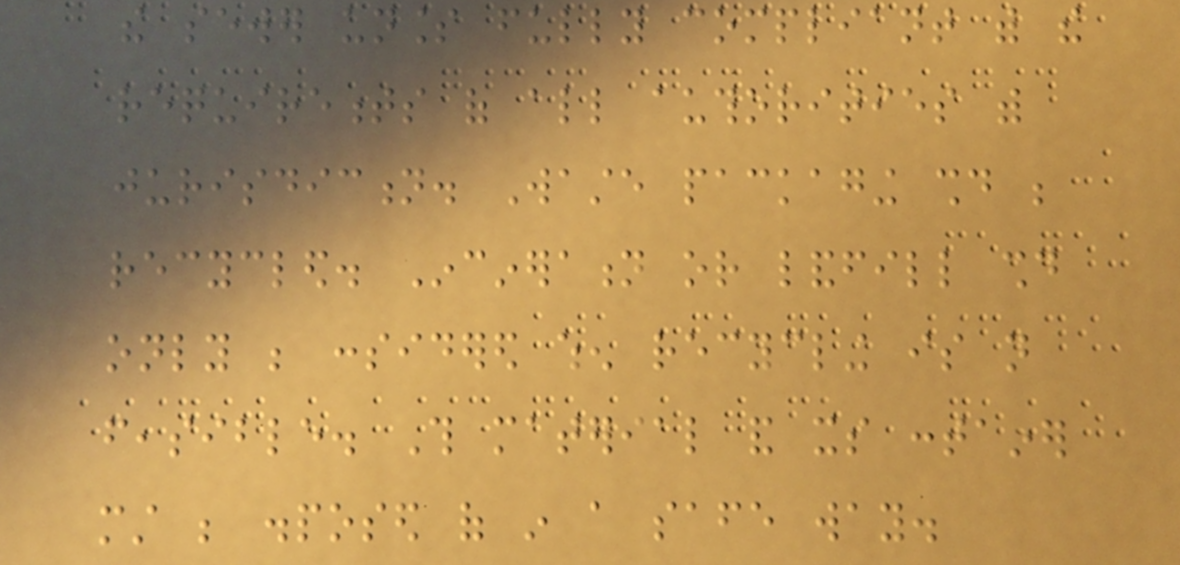the sewer unless fully compliant with the
requirements of all authorities with
jurisdiction. Waste packaging should be
recycled. Incineration or landfill should
only be considered when recycling is not
feasible. This material and its container
must be disposed of in a safe way.
